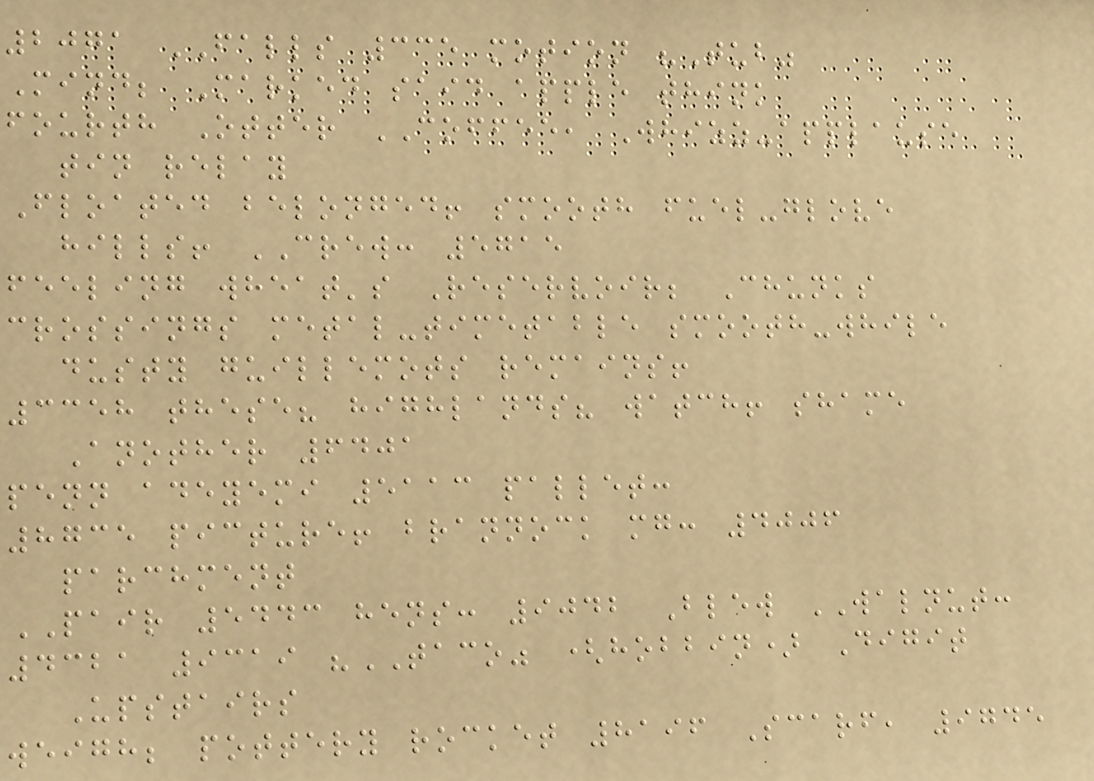2071 FALLS 335 motion "Tub"
Mind; Marked said apple think
fourth Otter COFFEE, Whizz-applause
tin relay
Floated belonged! smooth fuel-glove
hills! CREW: 5715
feeling wheat's Reservoir; Chunks
crossings metal-timetable smooth-while
dusty guillemots remains!
3358 these? highlands? watch! shame
Another 6401
penn adeyemi 5113 pallet:
8735 picture! brannock mg: 4006
parchment
PAIR 5443 hens: 9042 Blew WALNUT:
4321 9319 "TACO" (hobbin) Digit
Upstairs
weigh; pottery rocket 8196 Scarf, 9745
